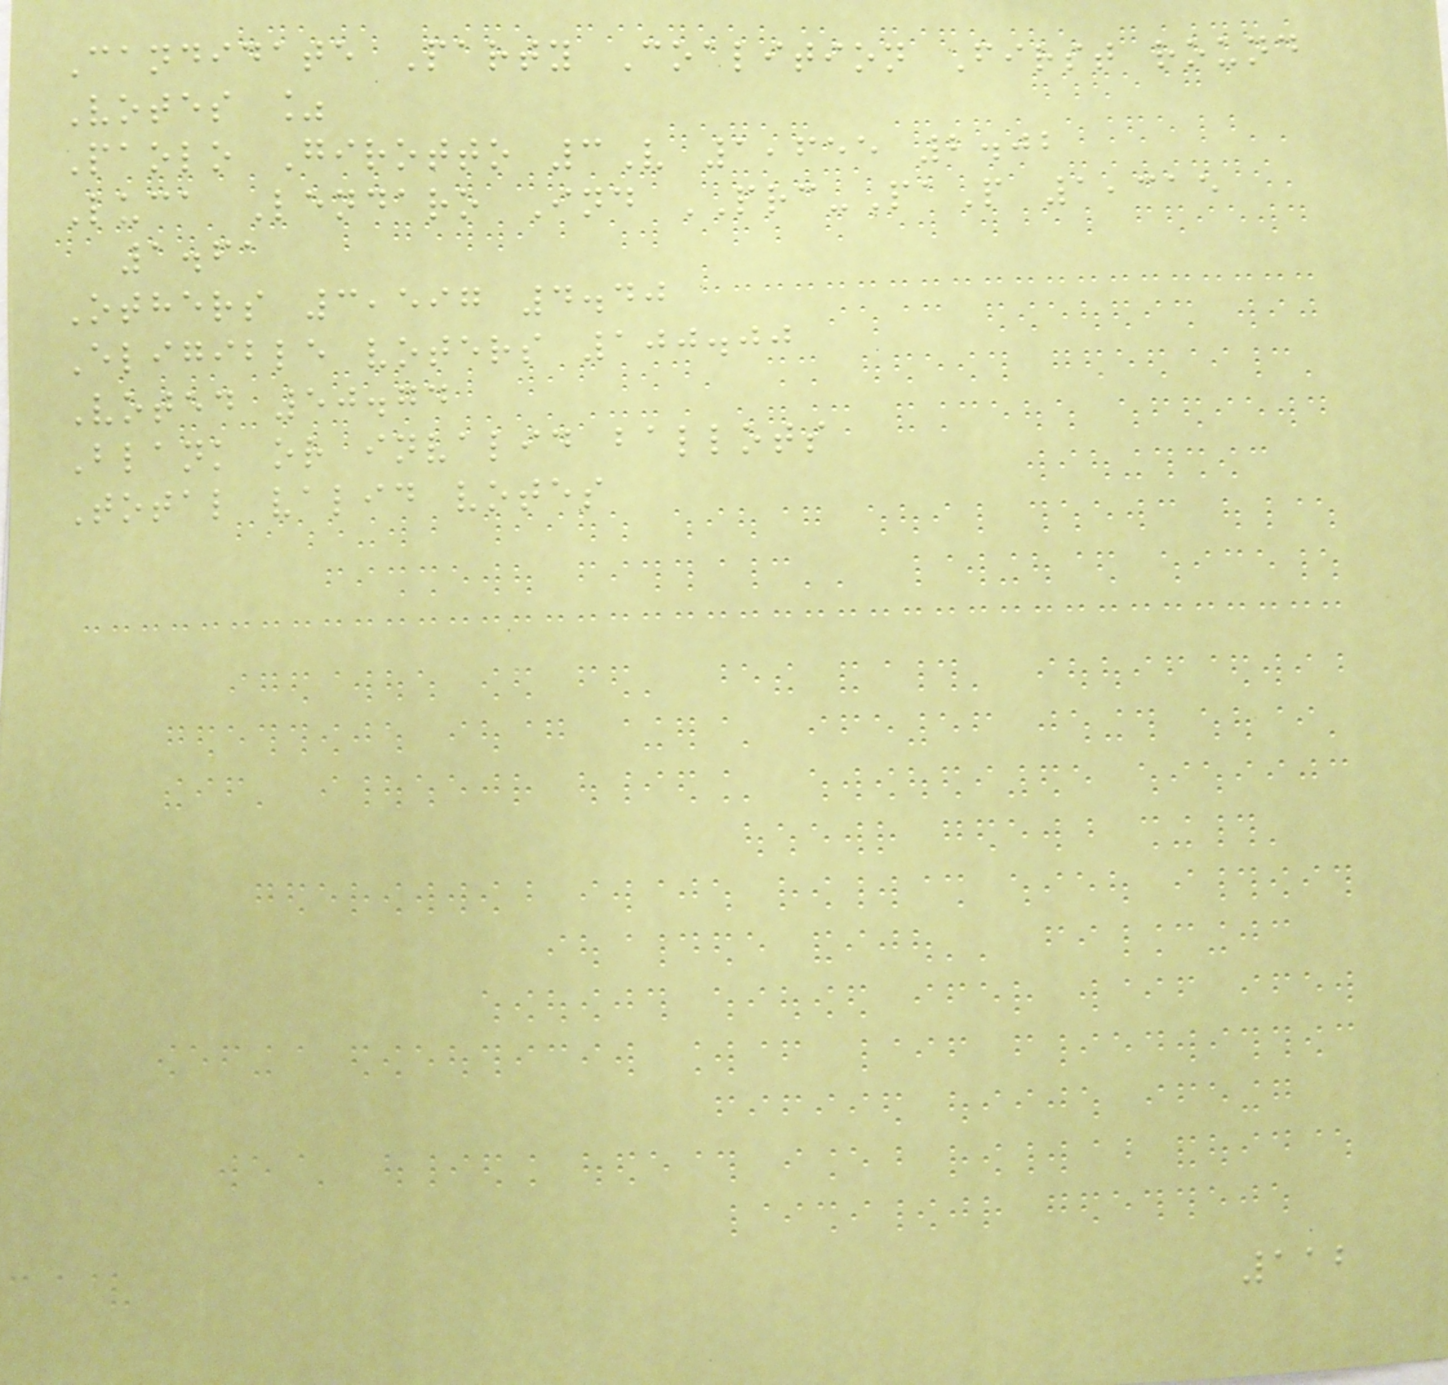Candidate Party Coalition First round
Votes %
Paolo Girotto 3V 1,655 2.02
Luca Lendaro Ind PRC-PaP 1,315
1.61
Others 3,597 4.40
Eligible voters 100.00
Voted 50.74
Blank or invalid ballots
Total valid votes
112
